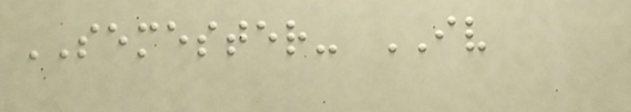SEMESTER- IV
